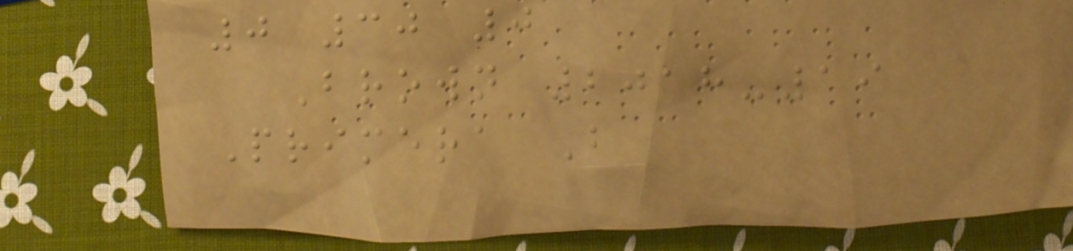0 30 0
Brown 2018-19
Primera B
